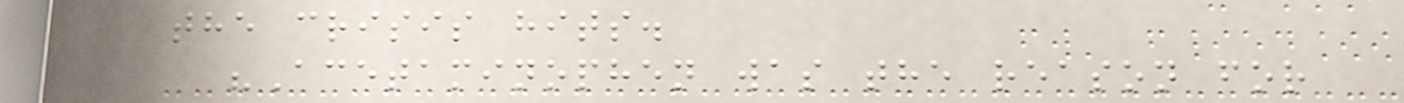the crisis hits.
"Acetaminophen was the reason for
